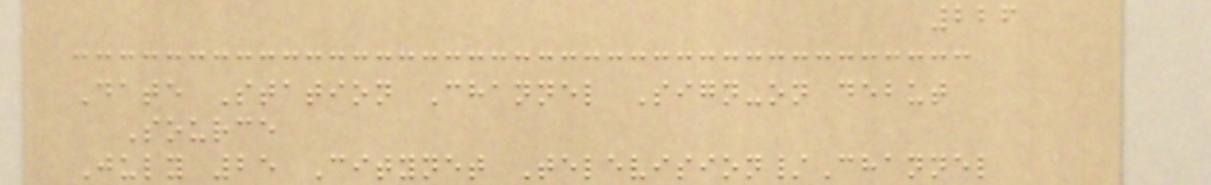226
Date Station Channel Sign-on debut
Source
July 25 Citynet Television/Channel
